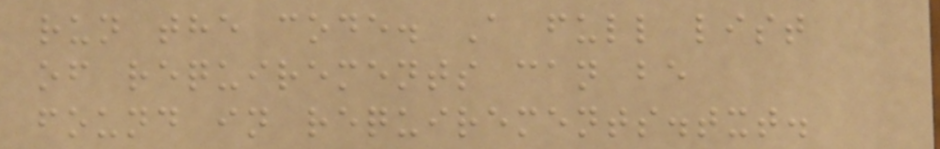run the code. A full list
of requirements can be
found in requirements.txt.
